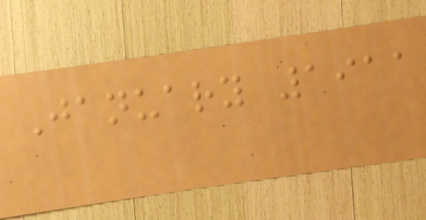January 1911
